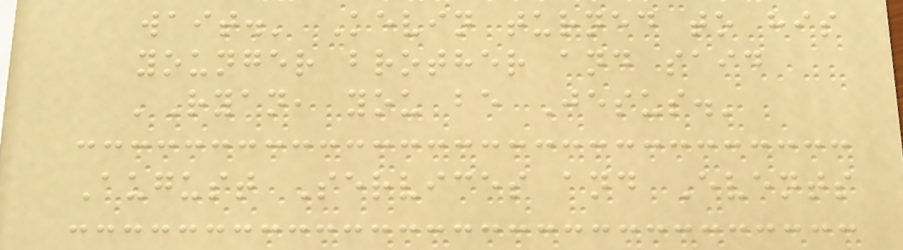wait.' Kevin turned to his
younger brother and said
'Ryan, you be Jesus.'
August Services and Events
